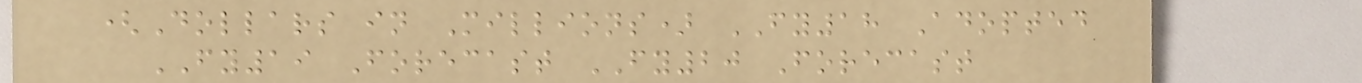(Dollars in Millions) FY18 Adopted
FY19 Forecast FY20 Forecast
